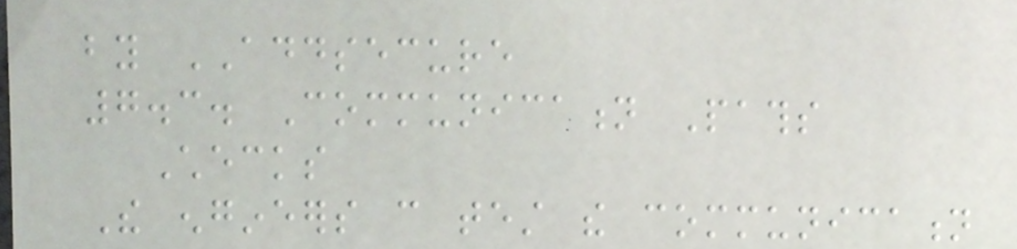by ADDSECURE
7.3. Communication Paths
Checks
The engineers can test the communication
